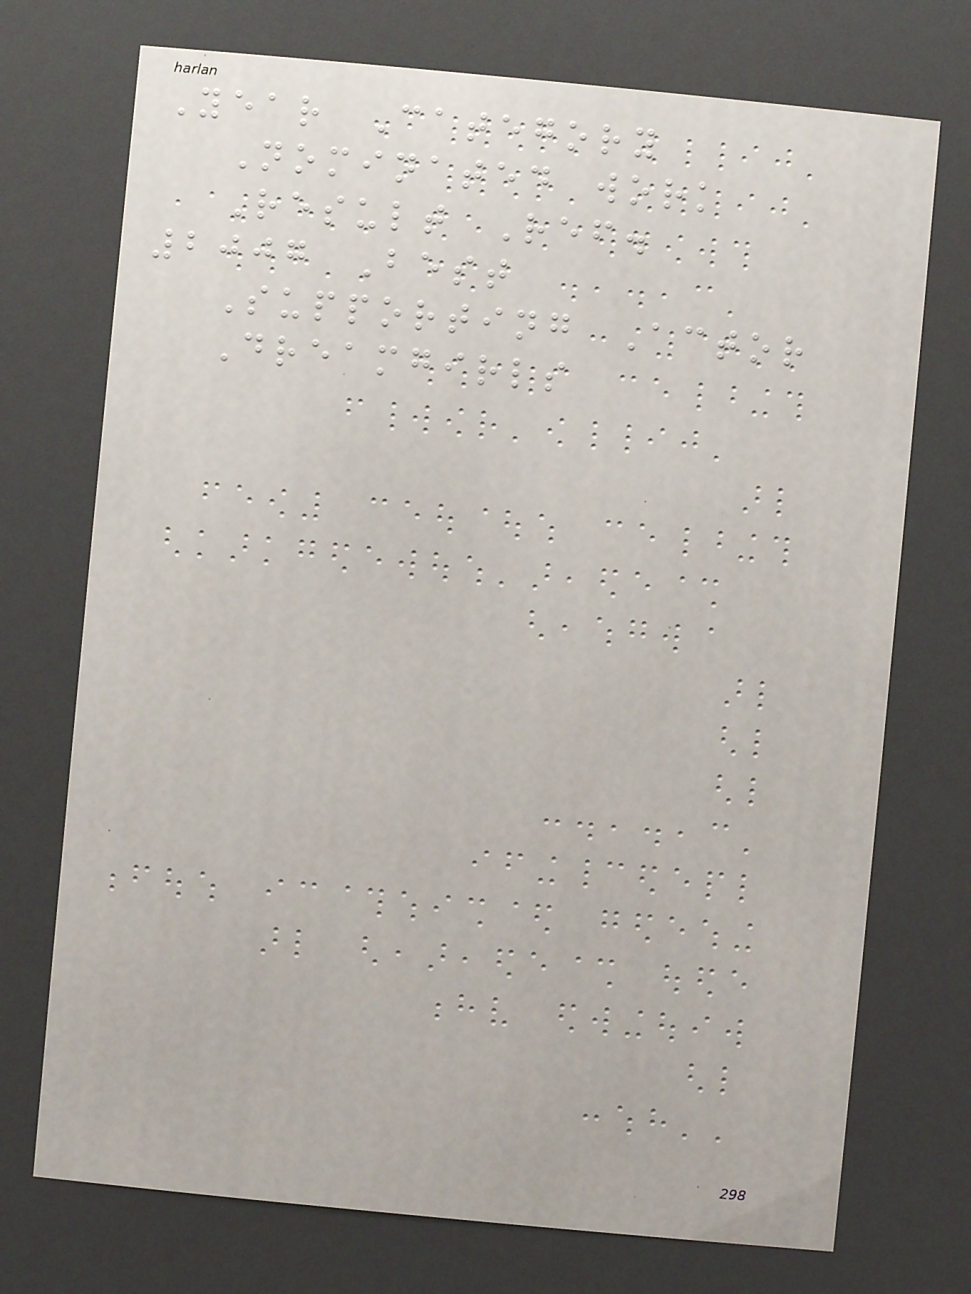Year Category
Nominated work
Result Ref.
2007 Best
Supporting Actor
Dreamgirls
